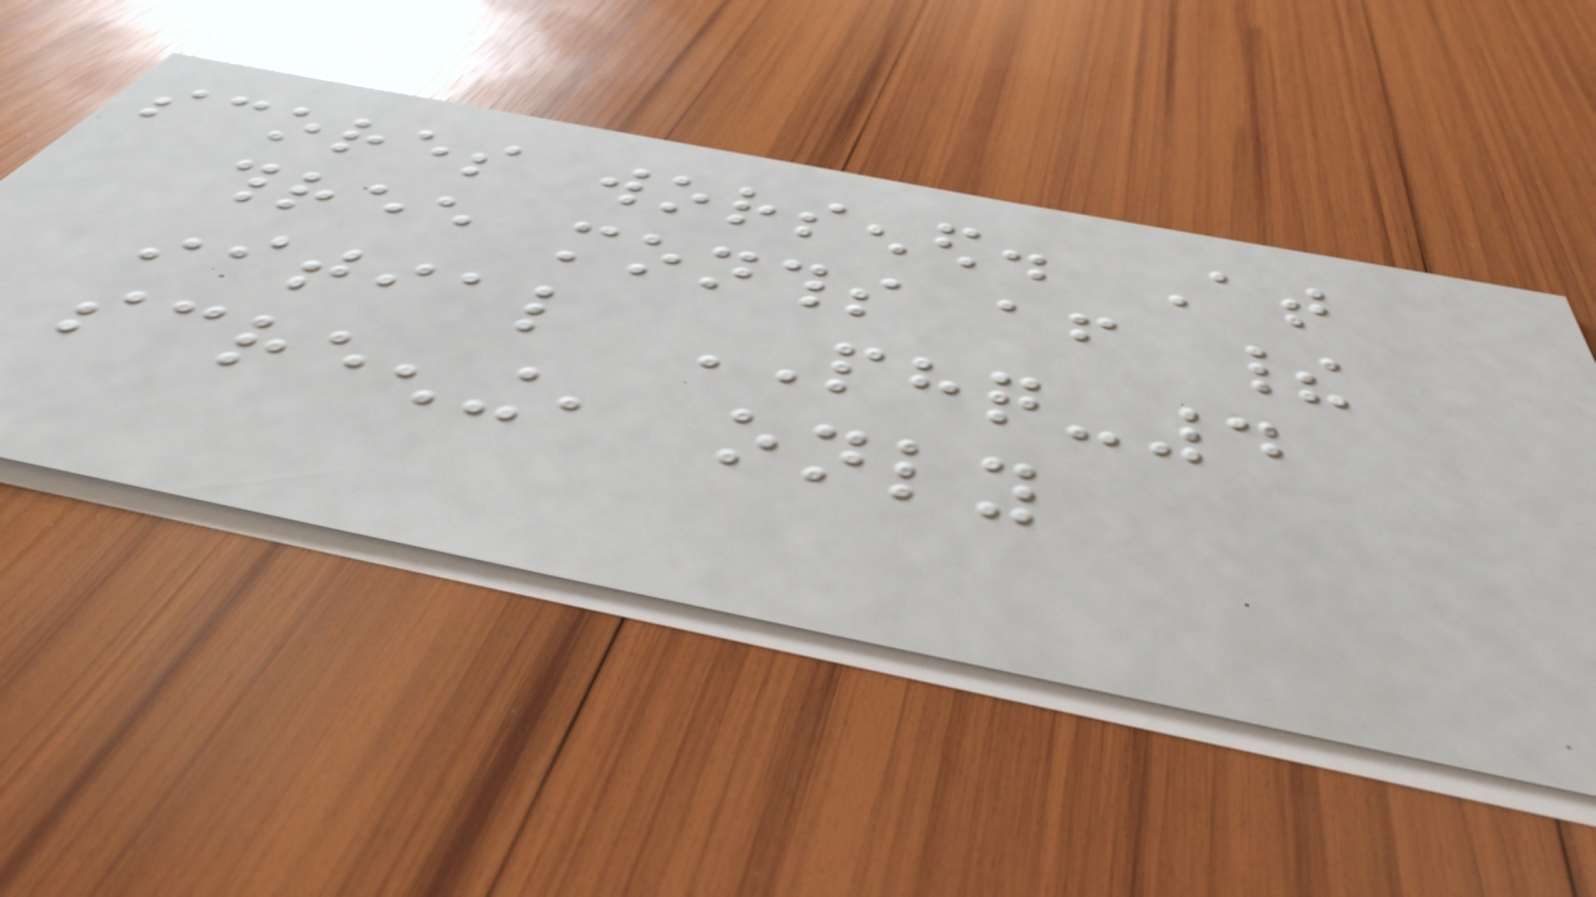scores worsened. At
three months after their
initial PHQ-4
screening, only
